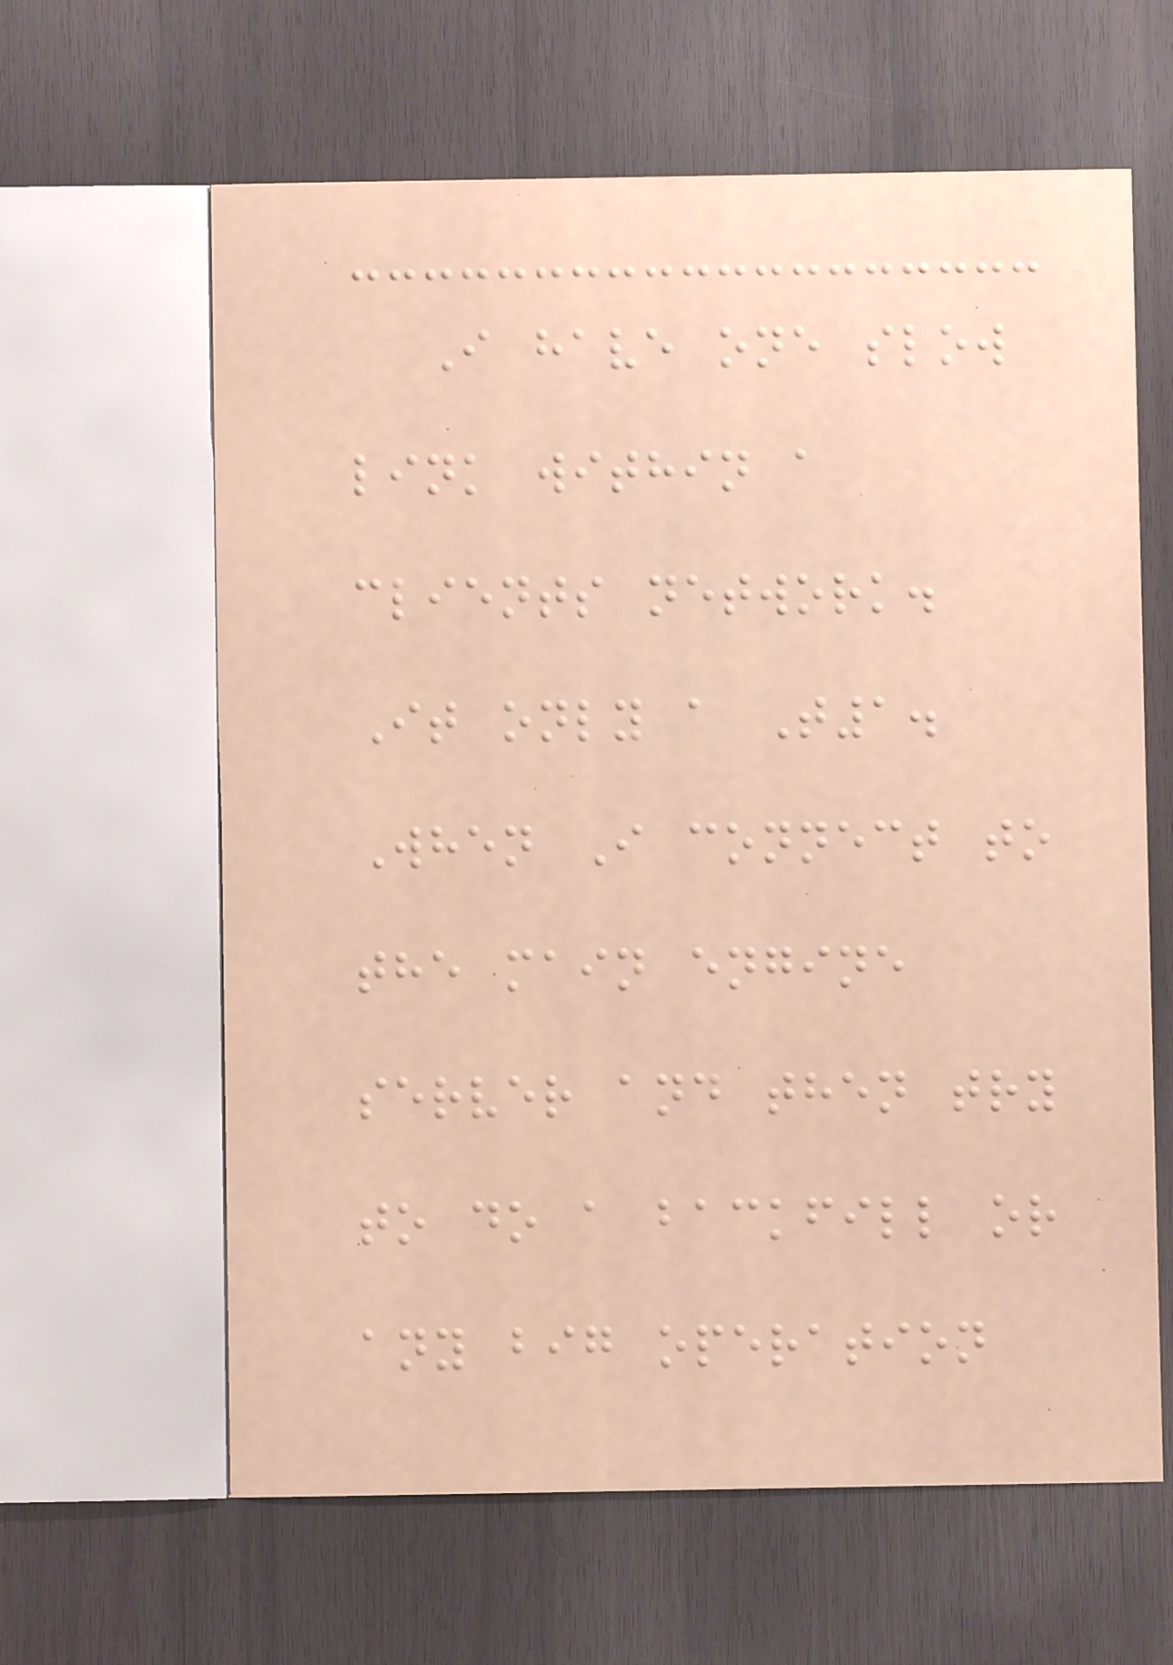I have one slow
link within a
clients network.
It only a T1.
When I connect to
the main engine
server and then try
to do a backfill or
any big operation
